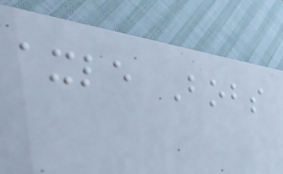axle Bobs
